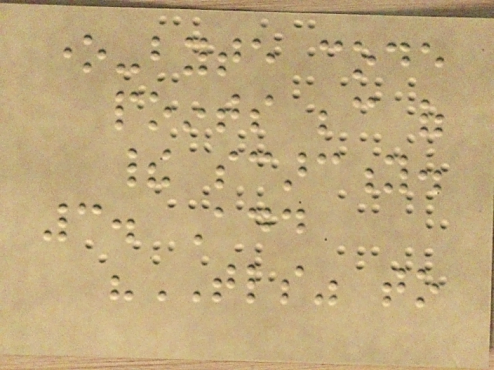one-byte code
points because of
their scarcity.
3. Add
"TLS" to
